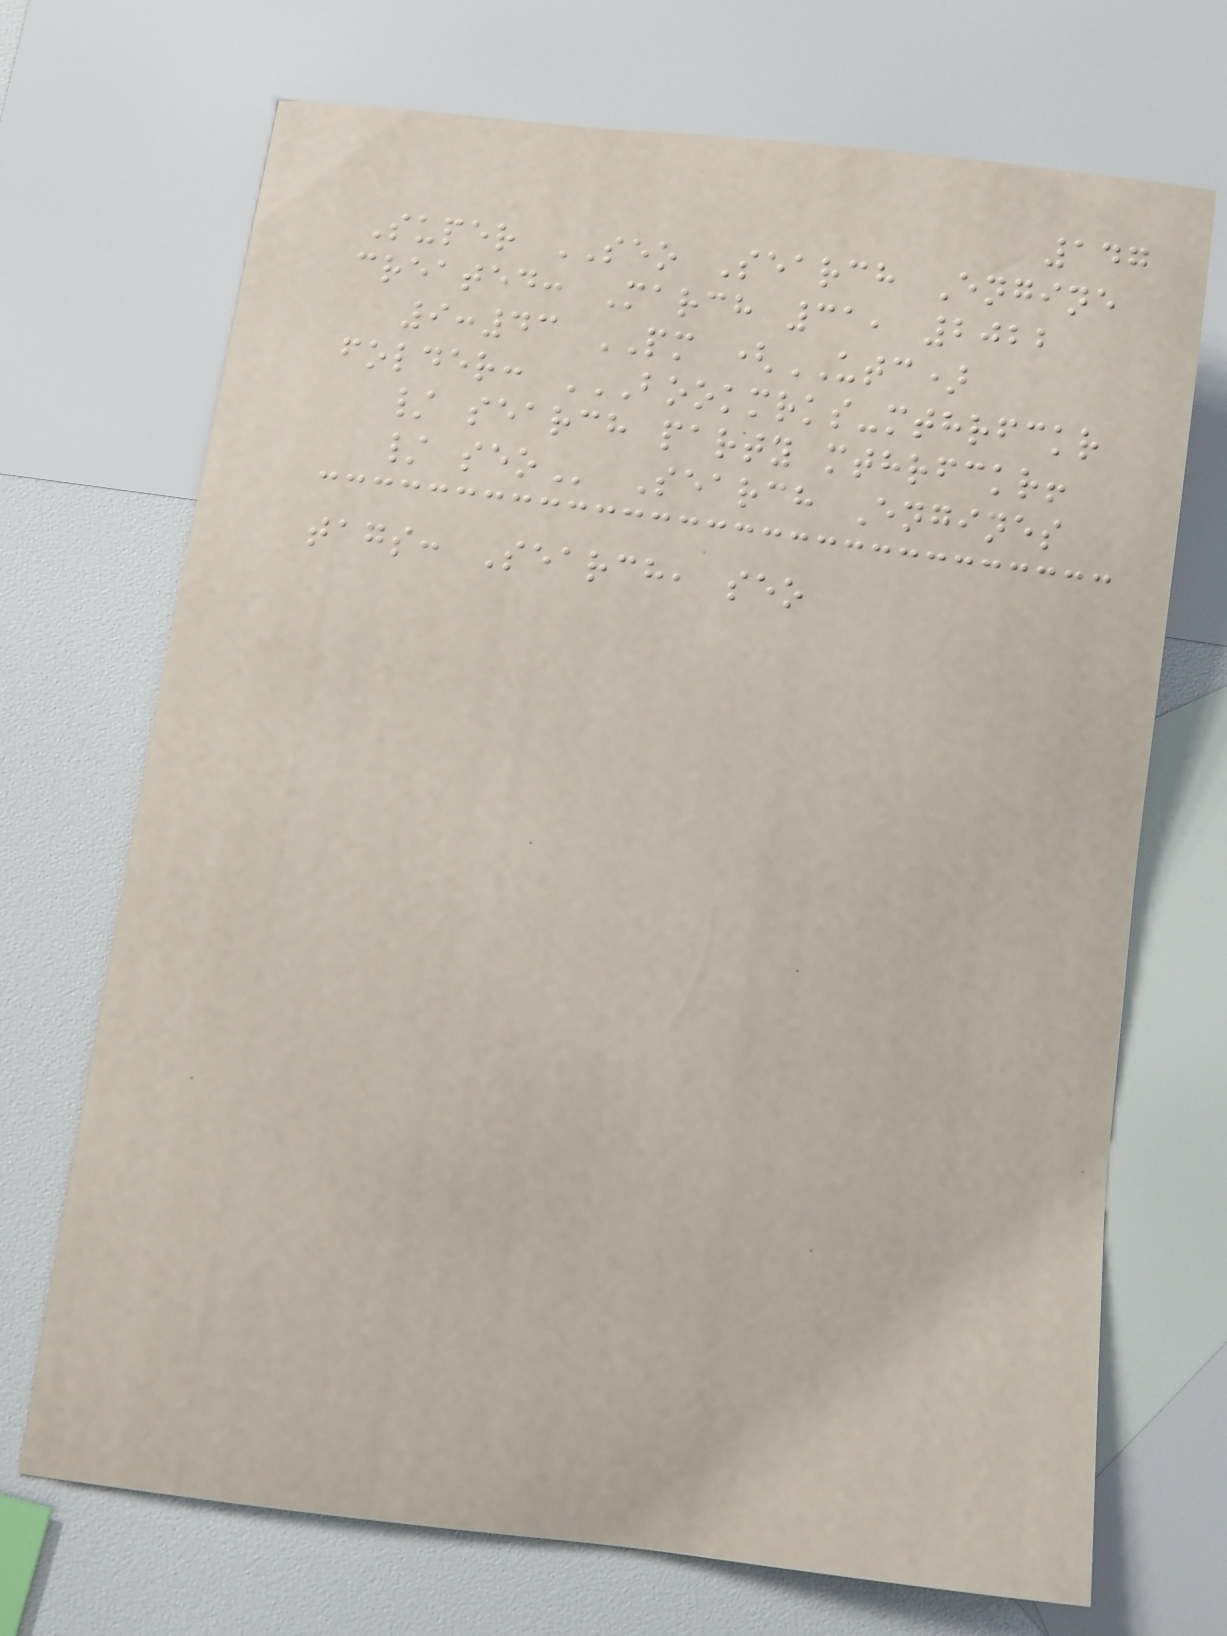147
Super SEO Search Engine
created: March 31, 2022
9:43 PM (UTC)
folder: BOOKMRKS-MTHRFCKR
/ SEARCH PARTY MTHRFCKR!
/ SEO Search Engines
tags: Search, seo
